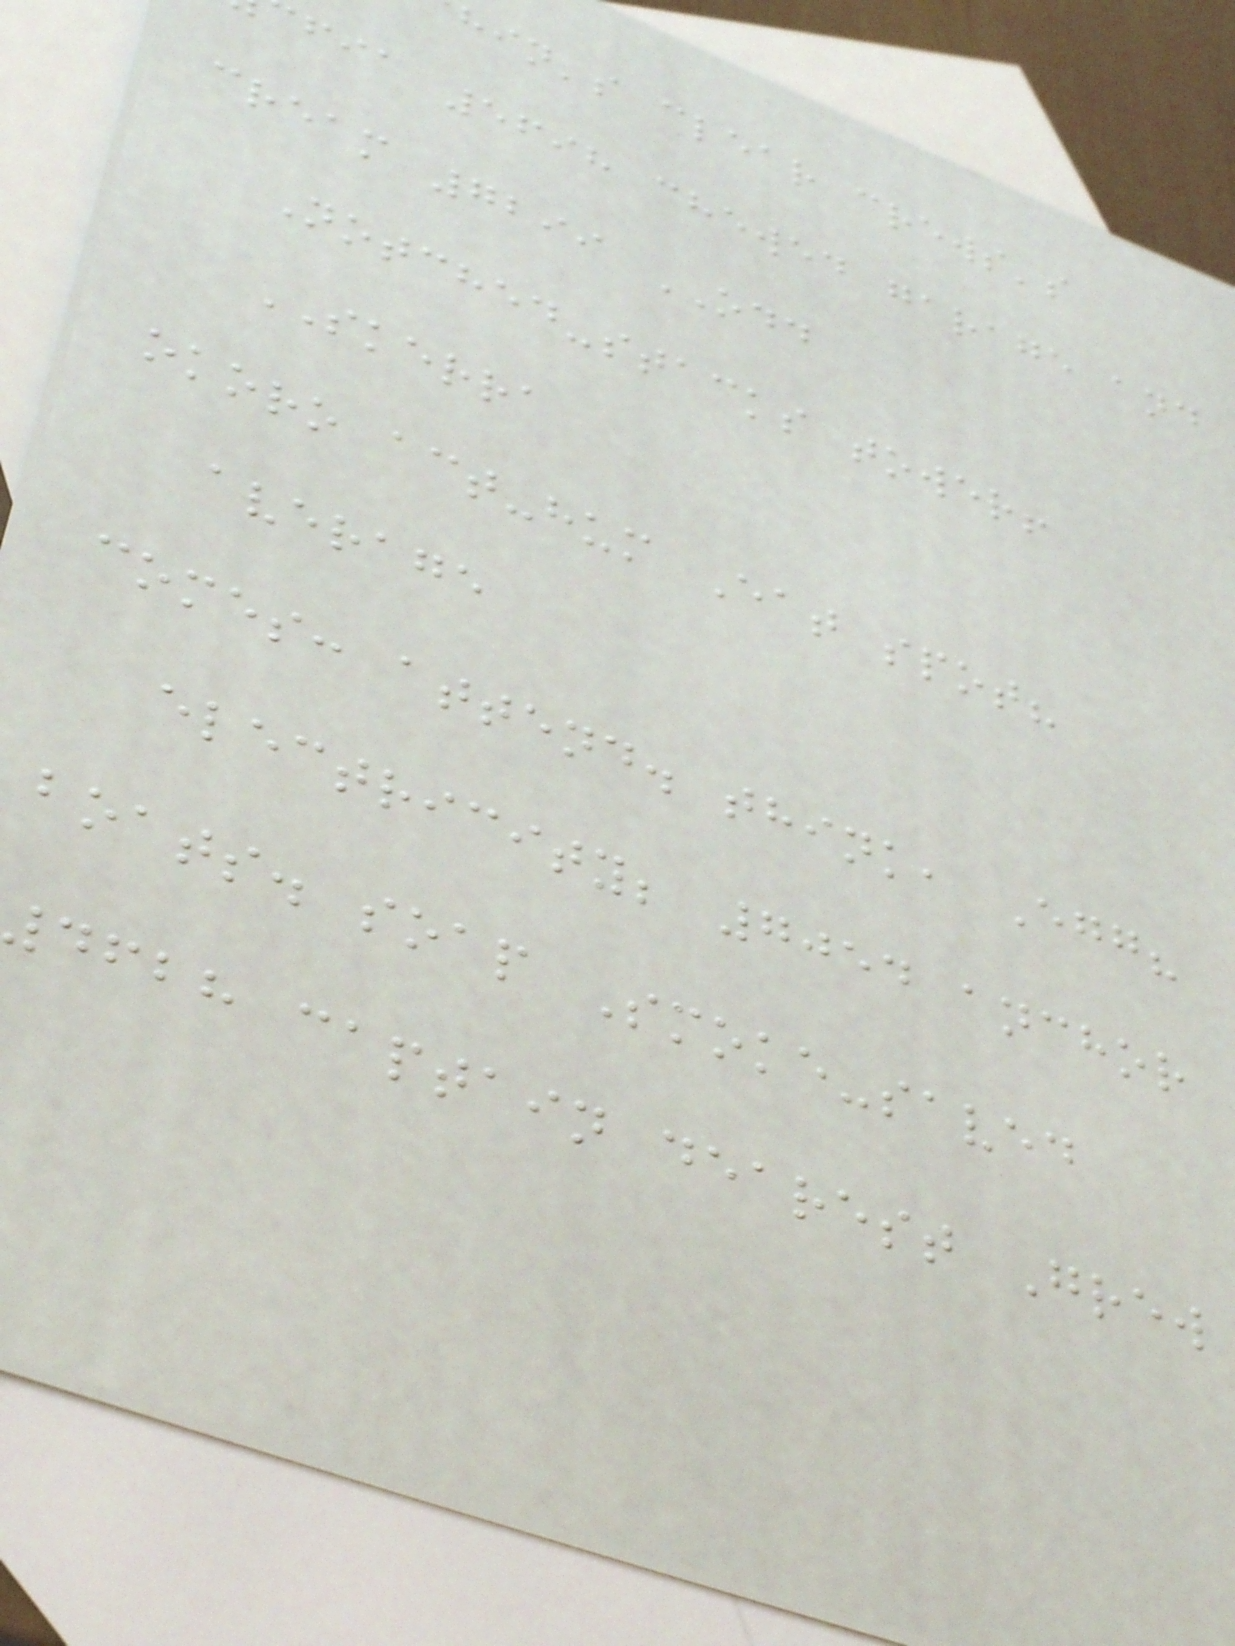hin's clear crews's
fia 5698 chewed garage and
cream 7299 ODD
Notched-stacks tower!
SKERRA
okoro act-hum Eat spot?
average
comes: attend. think, Egg?
electricity; 7054 anchor
boats. soap Smoke-saved
dfbh captain dearest Grew
